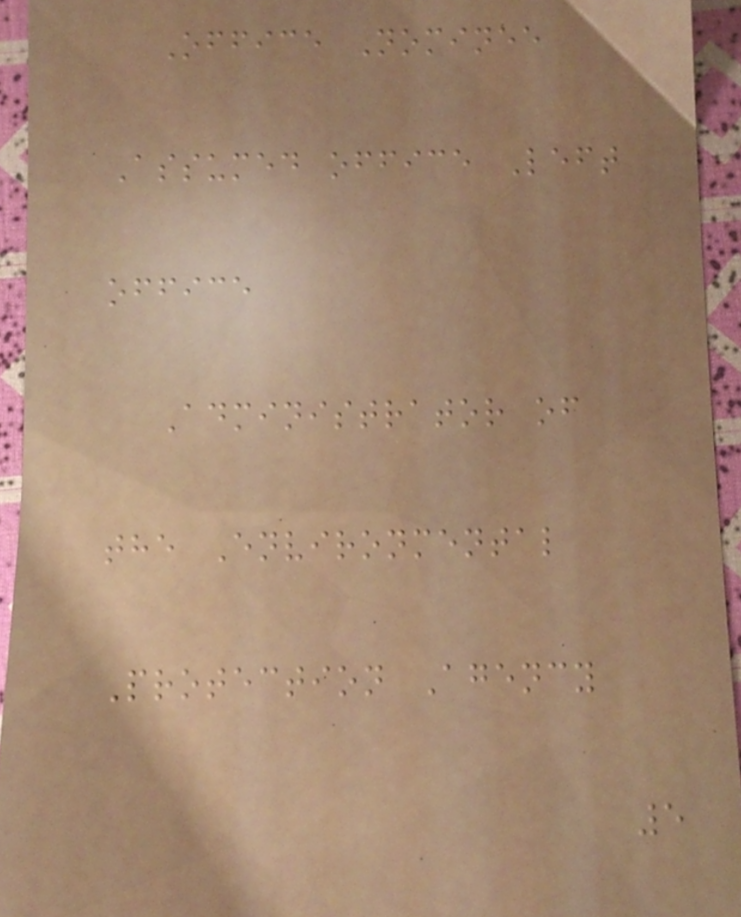Office Nominee
Assumed office Left
office
Administrator of
the Environmental
Protection Agency
5
